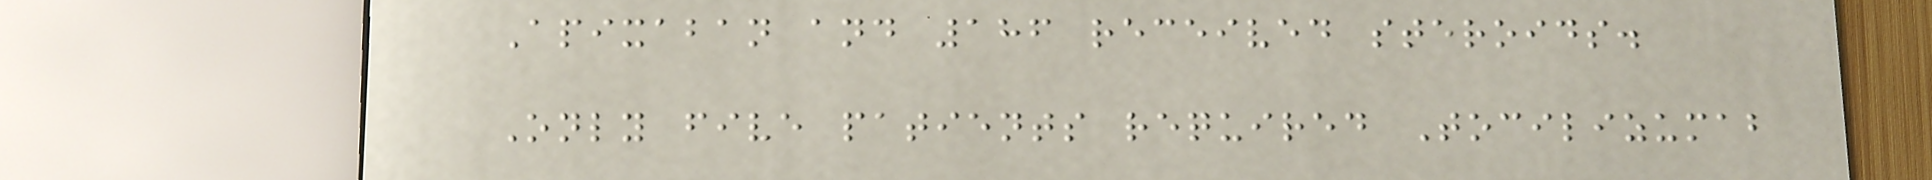Apixaban and 186 received steroids.
Only five patients required Tocilizumab
